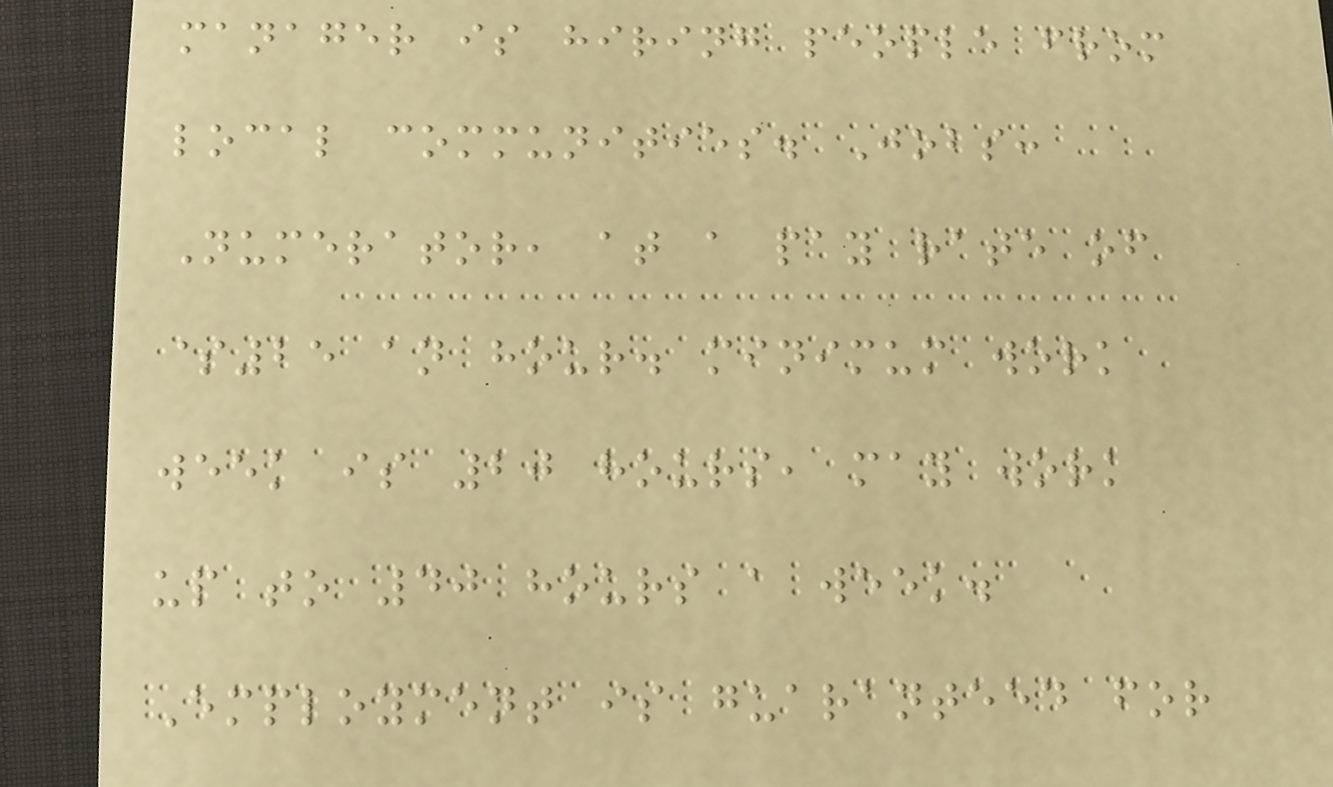manager is hiring people from
local communities. Jobs:
Numerator, at a pay rate of
$25 an hour. minimum work
week is 20 hours, may work
up to 40 hours a week.
Employment is guaranteed for
